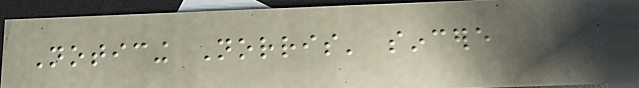Noticing Norris' sincere
